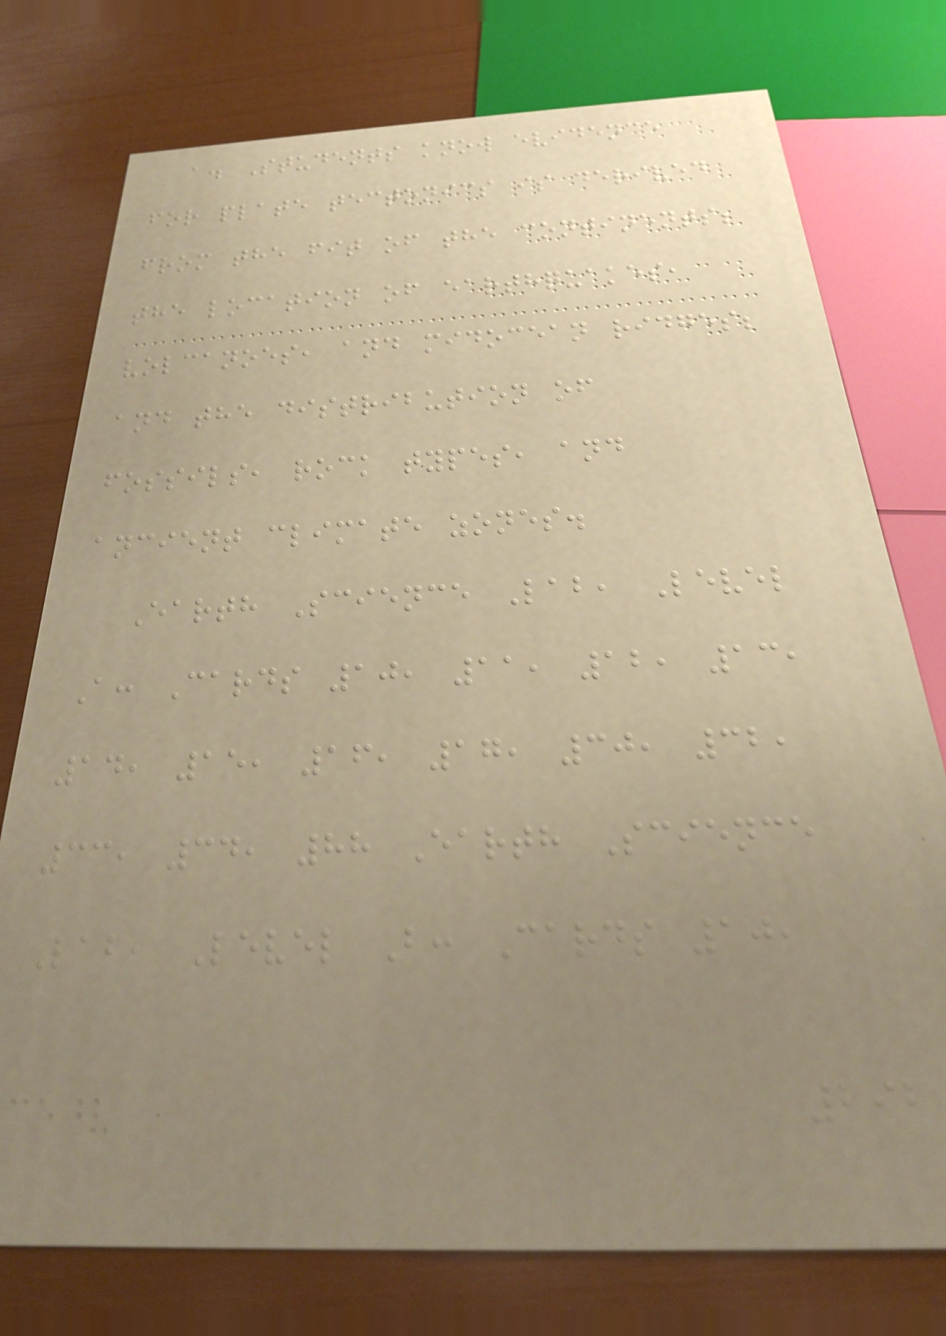a. Students know evidence
for plate tectonics is derived
from the fit of the continents;
the location of earthquakes,
volcanoes, and midocean ridges;
and the distribution of
fossils, rock types, and
ancient climate zones.
Earth Science Lab, Level
A: Cards 10, 11, 12, 13,
14, 15, 16, 17, 30, 32,
33, 34, 88 Earth Science
Lab, Level B: Cards 10,
292
